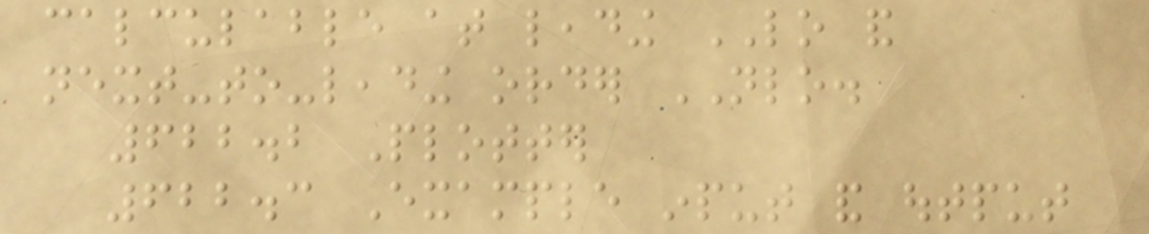calculable at leading LO and
next-to-leading order NLO.
622.2 Plotter
622.3 Example input and output
